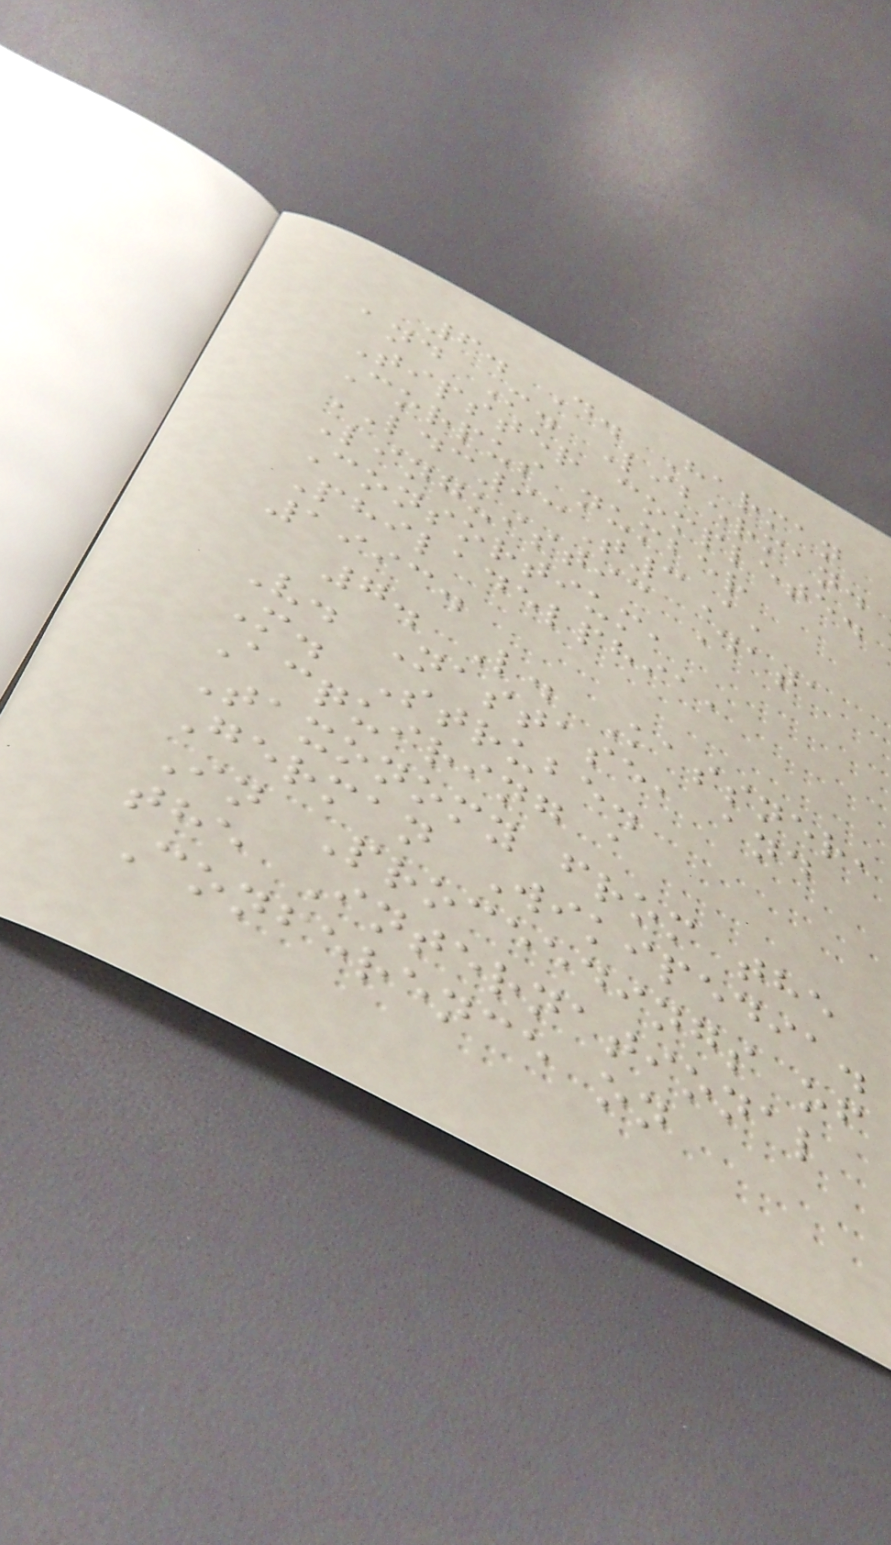6. D. Harman
and M. Liberman.
Tipster complete.
Corpus number
LDC93T3A,
Linguistic Data
Consortium,
Philadelphia,
1993.
7. L. Kassner,
V. Nastase, and
M. Strube.
Acquiring a
Taxonomy from the
German Wikipedia.
In Proceedings of
the International
Conference on
